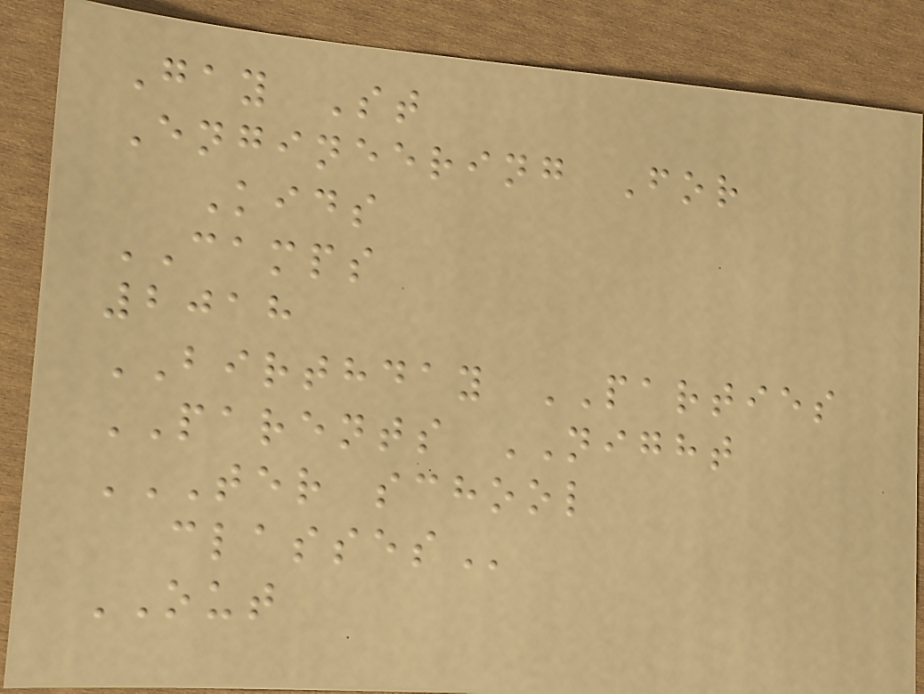Gay St
Engineering For
Kids
CAMPS
2018
BIRTHDAY PARTIES
PARENTS NIGHT
TER SCHOOL
CLASSES
OUT
